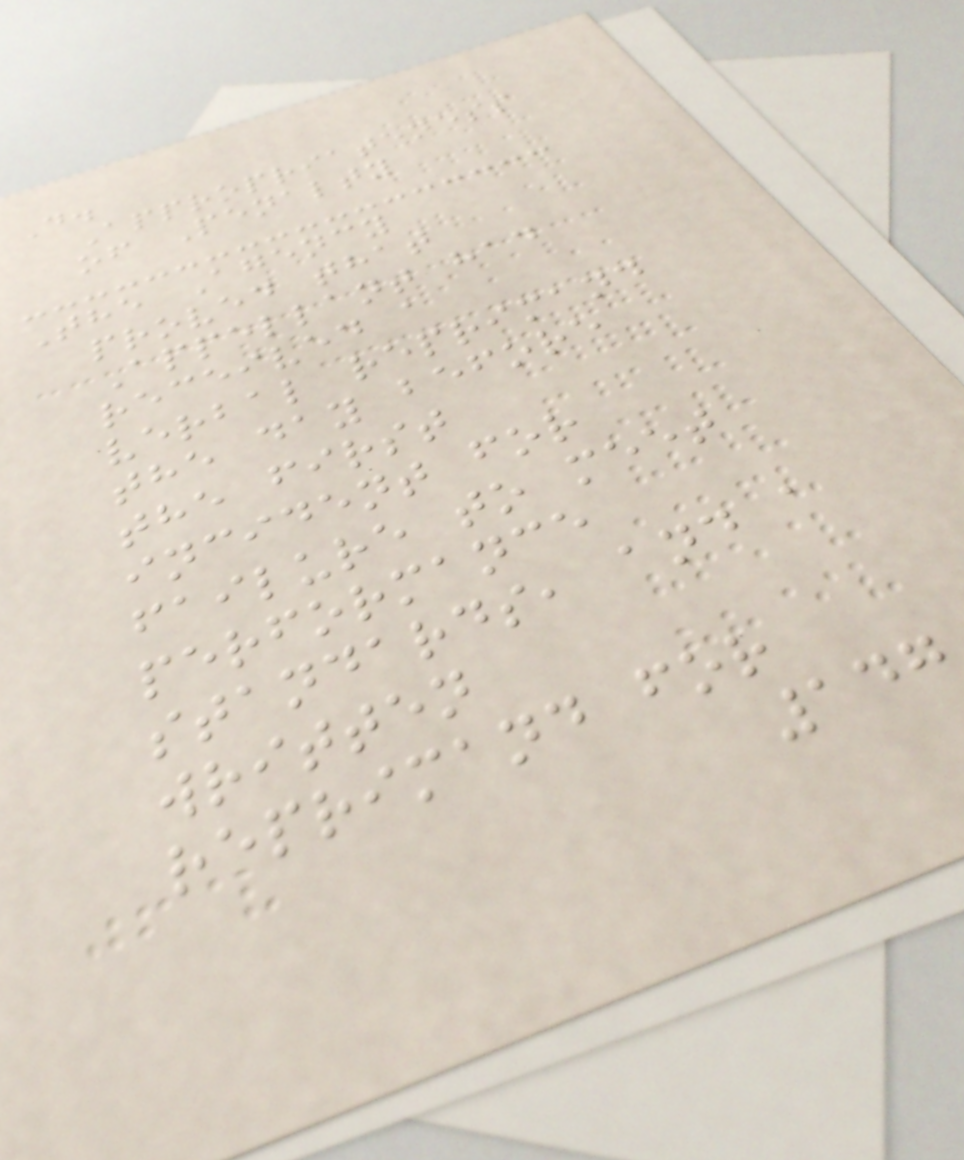D.
Appropriateness
of Penalty
The Agency
proved that
Appellant had
received a
verbal reprimand
the day before
the first
incident for
failure to meet
performance
standards, and a
written
reprimand for
147
